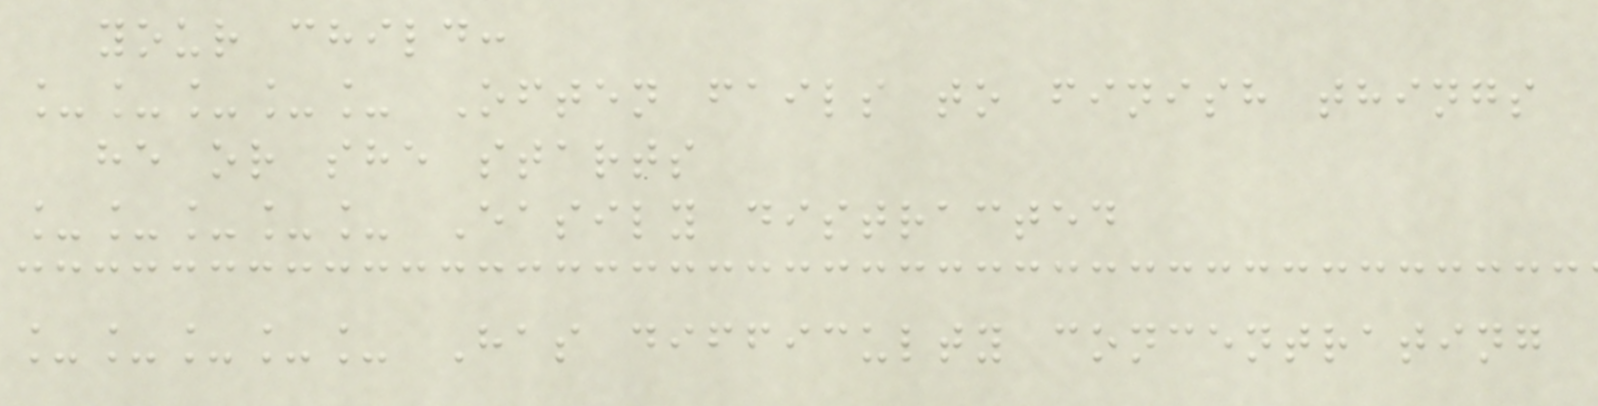your child:
_____ Often fails to finish things
he or she starts
_____ Easily distracted
_____ Has difficulty concentrating
